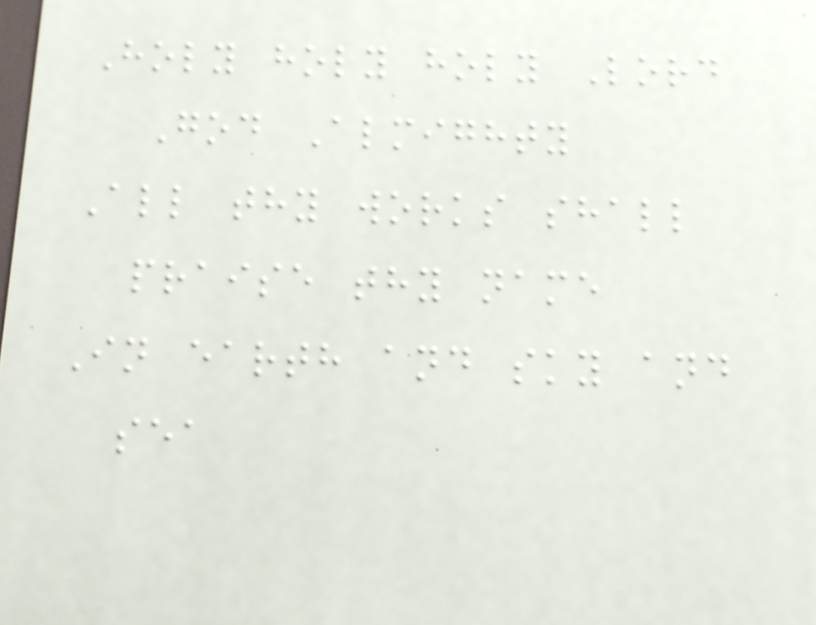Holy holy holy Lord
God Almighty
All thy works shall
praise thy name
In earth and sky and
sea
